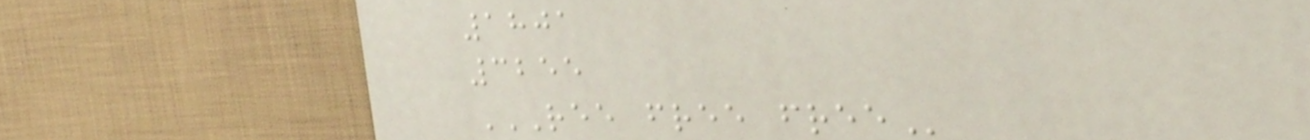1801
3255
REE FREE FREE
